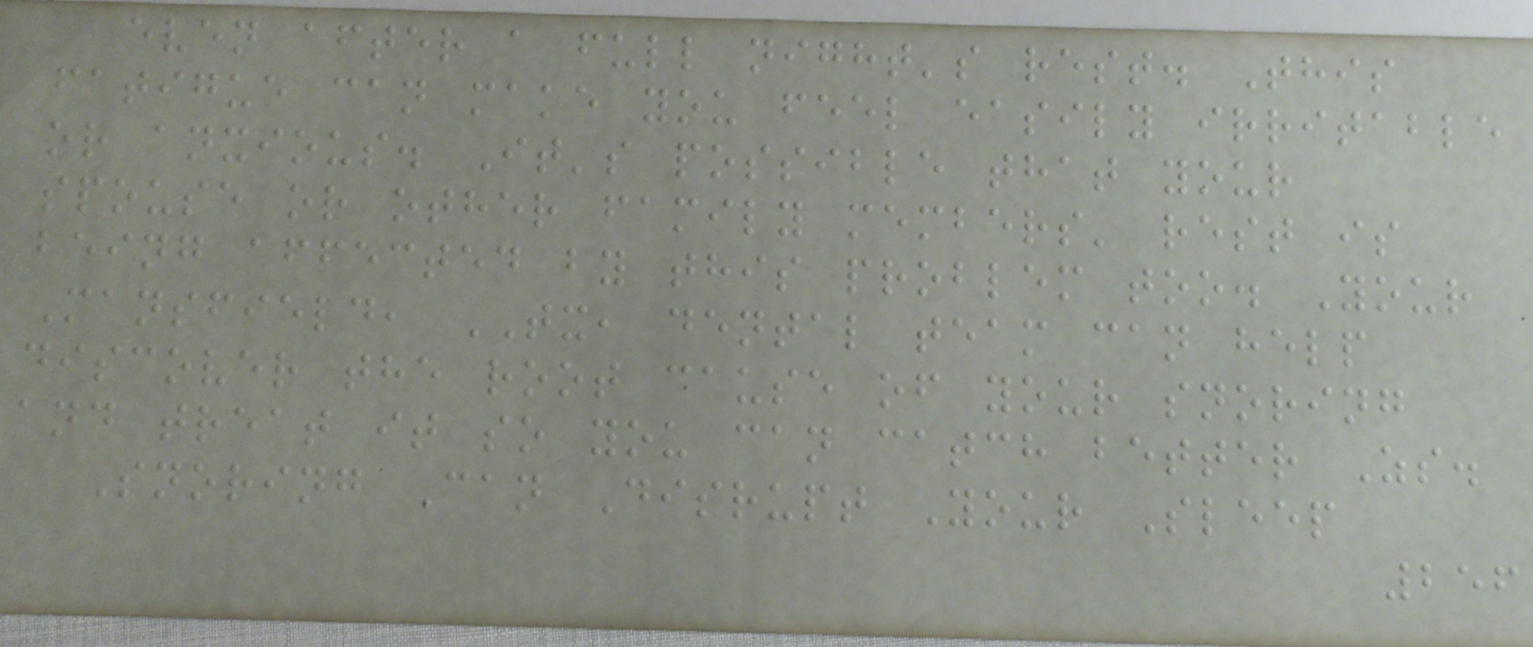even after a full night's rest. This
fatigue can make you feel easily irritable
or anxious. It's possible that your
spouse or other family members' rest is
being affected by this problem too. Your
Mansfield, TX, dental team can help
discover the root cause of your snoring
and treat it so you can catch better Zs.
Snoring Can Disrupt Your Sleep
256
